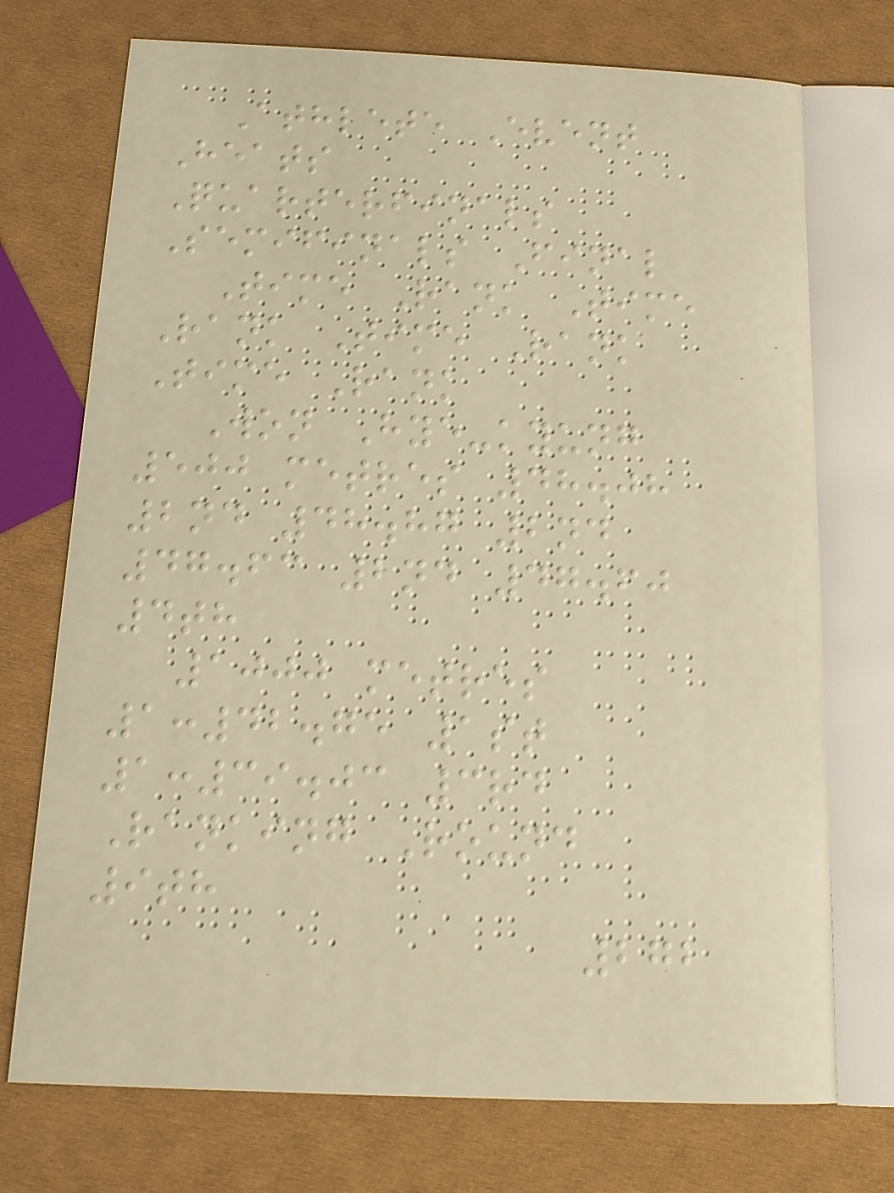Athlete Event
Heats
Quarterfinals
Semifinals Final
Time Rank Time
Rank Time Rank
Time Rank
Won Hye-kyung
500 metres 48.08
2nd 48.87 2nd
47.63 2nd 47.60
4th
1000 metres
1:42.75 1st
1:39.03 3rd
Ranking Round
9th
272
